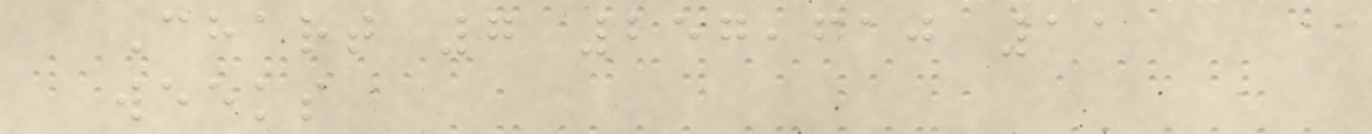Chart 7 257,610 11
weeks
